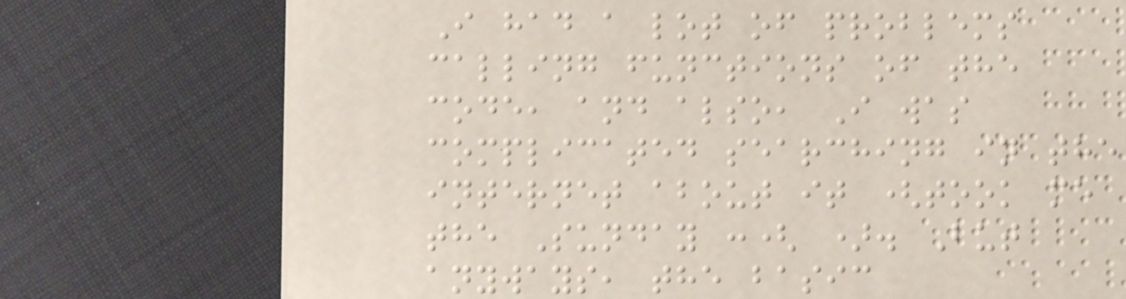I had a lot of problems
calling functions of the
code, and also, I was
complicated searching in the
internet about it (took me
the Sunday :( ). But
anyways, the basic
